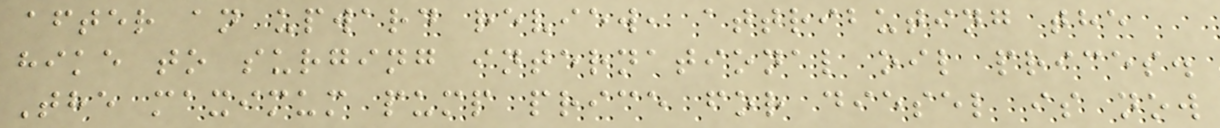after an upward review, attributing the
hike to surging international oil prices.
The maximum pump price for diesel is now
